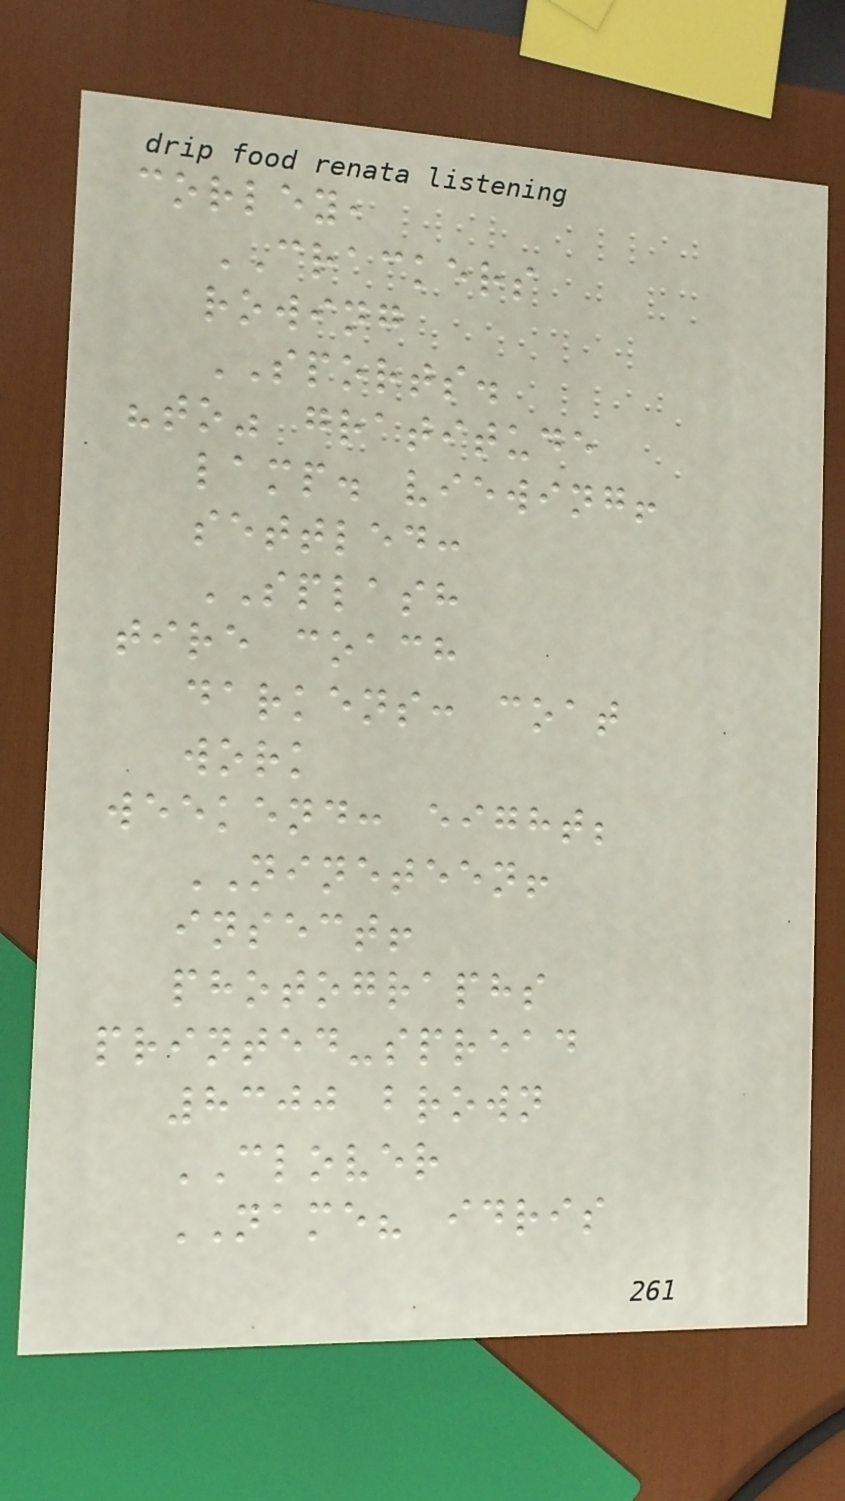corley,
CRACKERS
rowing
SPORTS.
"to" gratitude
lamp. viewing!
settled:
SPLASH
tire coach
darkens: coat
work
weekend: eight;
NINETEEN!
insect!
photographs
printed-spread
8300 brown
CLOVER
NAME? idris
